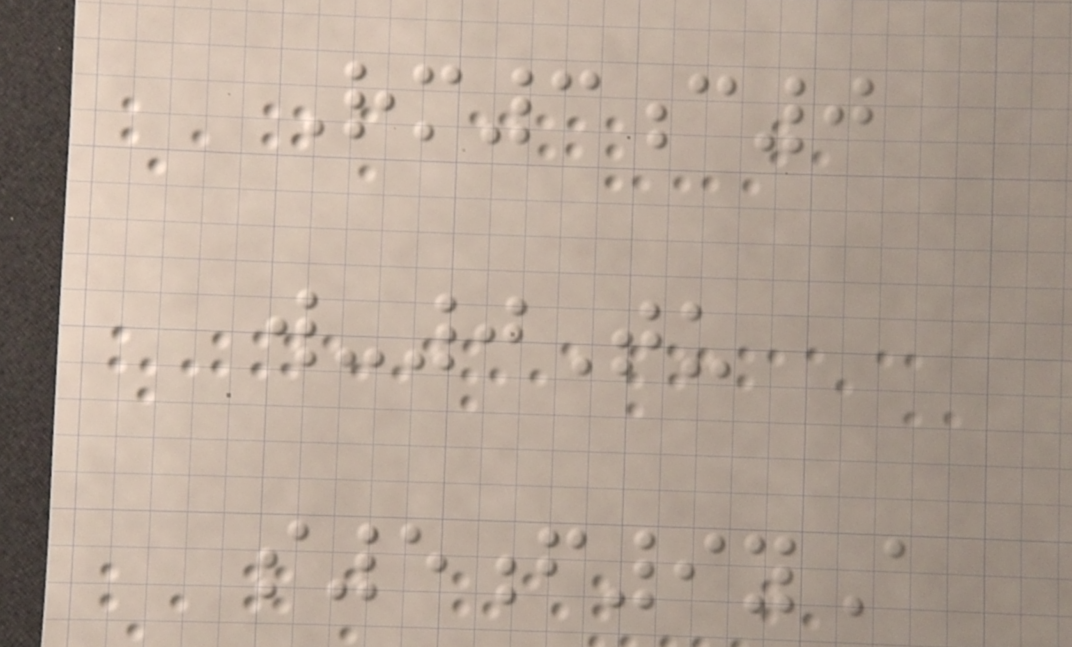Rm3c0
w-0Tu
s5f9yA
